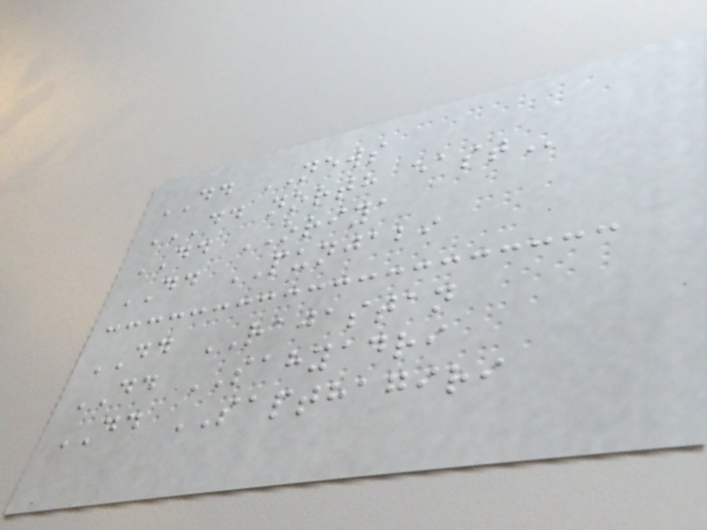DD NEWS
DD NORTH EAST
DD ORIYA
DD PUNJABI
DD RAJASTAN
DD SAHYADRI
DD SAPTHAGIRI
